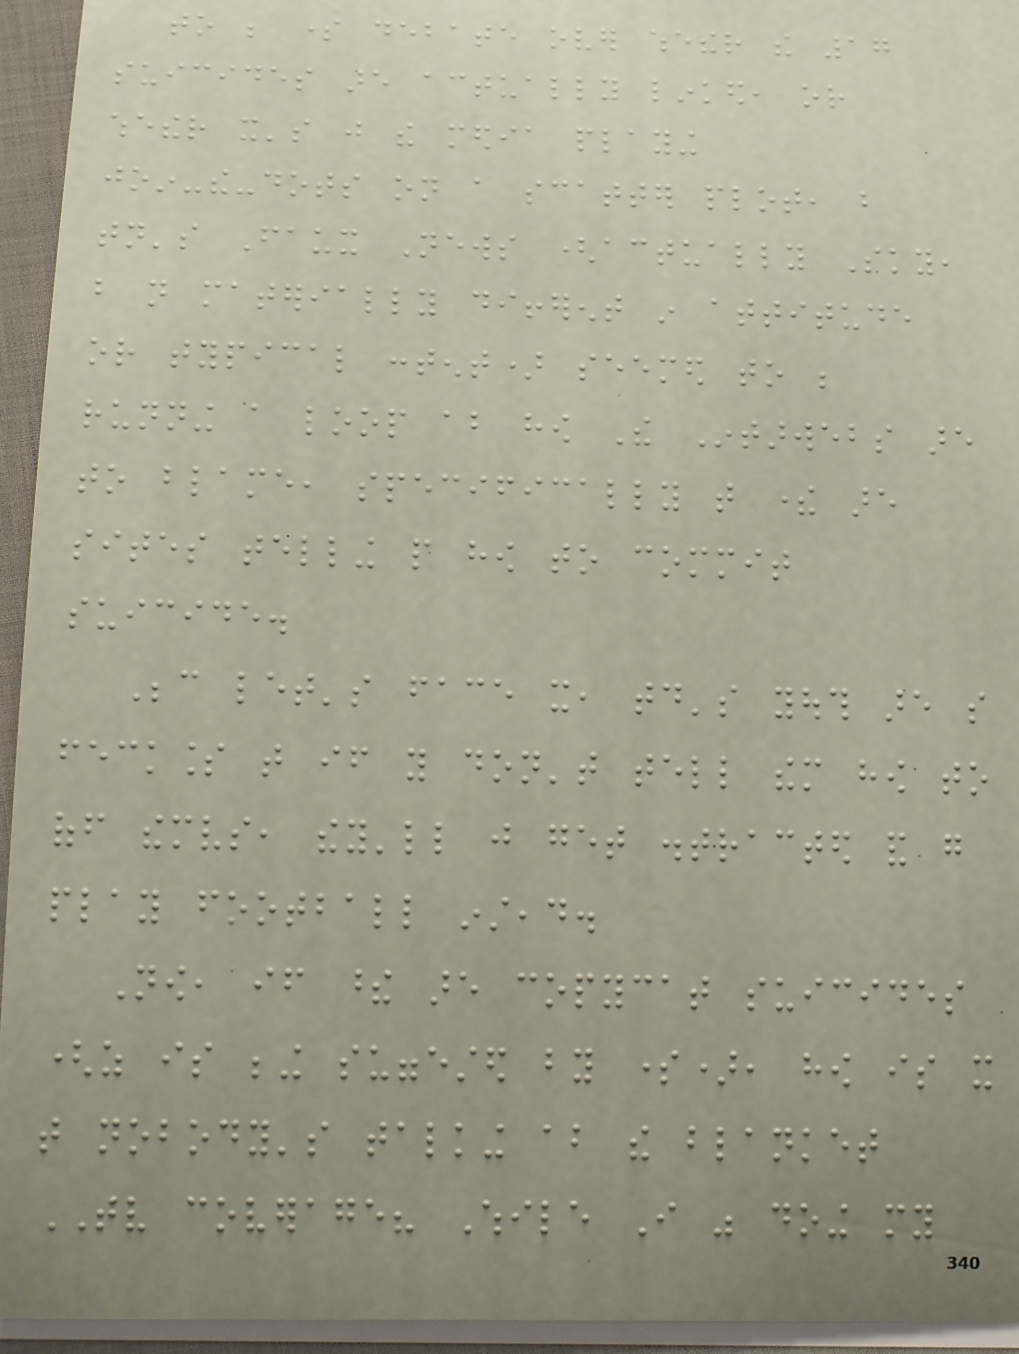to be some debate over whether the 17
suicides are actually linked, or
whether it's just the media playing
join-the-dots on a scatter plot, but
tonight's Faux News (actually Sky,
but not materially different in attitude
or typical content) seemed to be
running a loop about how The Intarwebs are
to blame, specifically that there are
sites telling people how to commit
suicide.
Because let's face it, today's youth are so
feckless that if you don't tell them how to
off themselves, they'll just get distracted and go
play football instead.
Now, if these are copycat suicides
(as is being suggested by some), how is it
that nobody's talking about the blanket
TV coverage? While I was doing my
